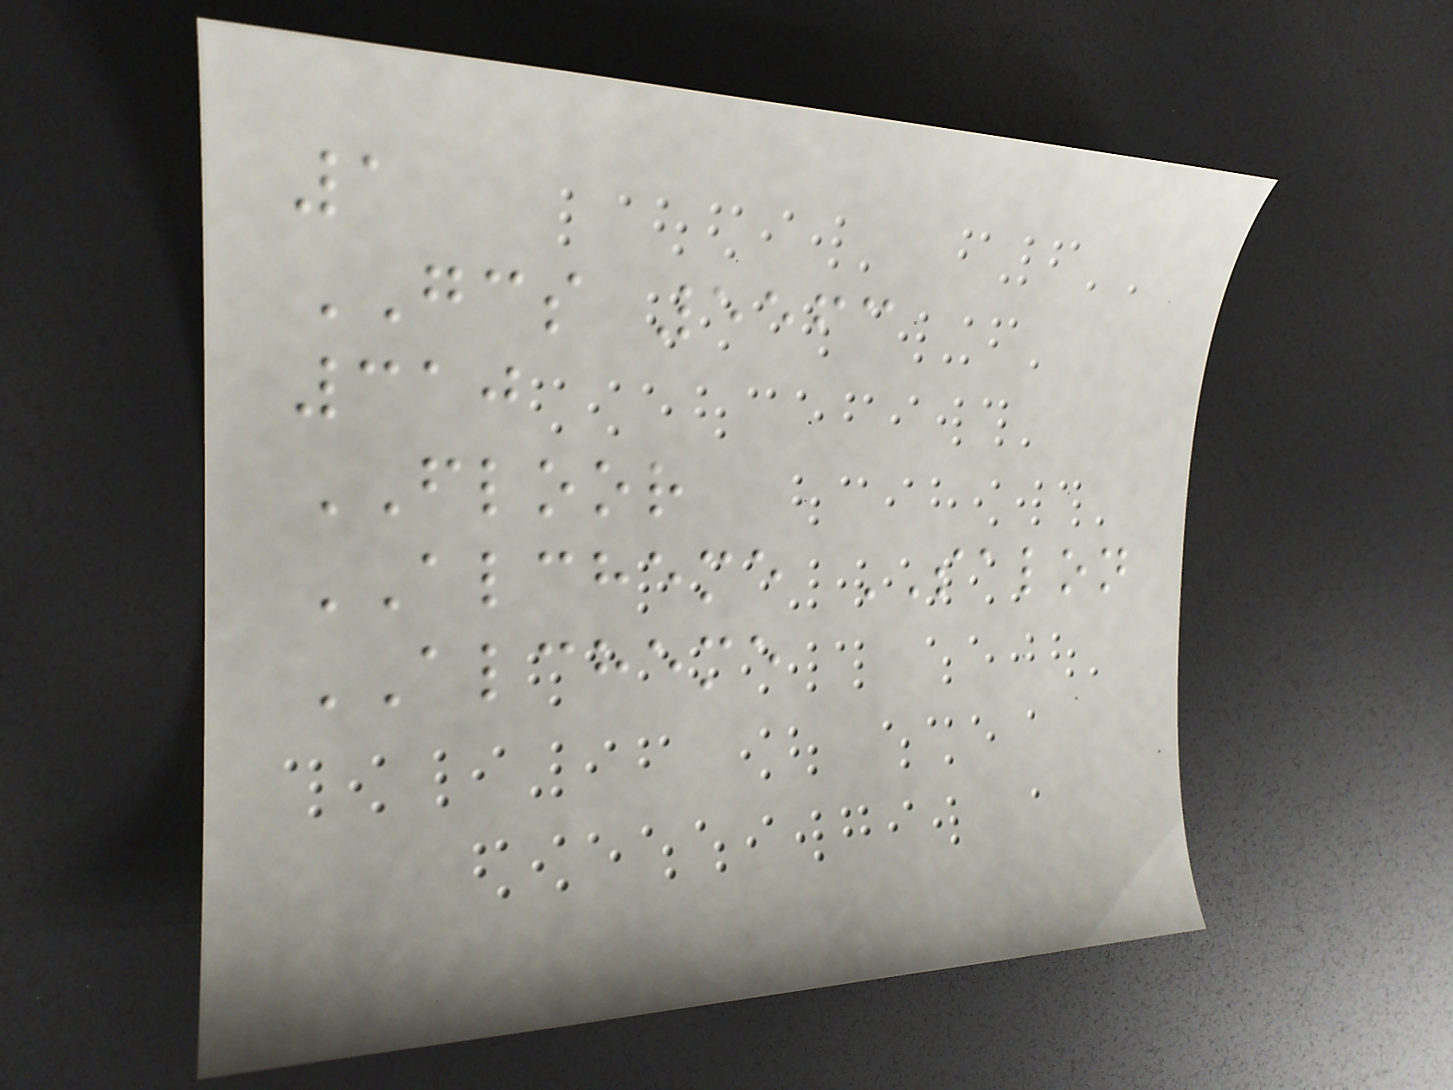1
GCS 5563
310
FLOOR
ALCHEME SALON
ALCHEME
